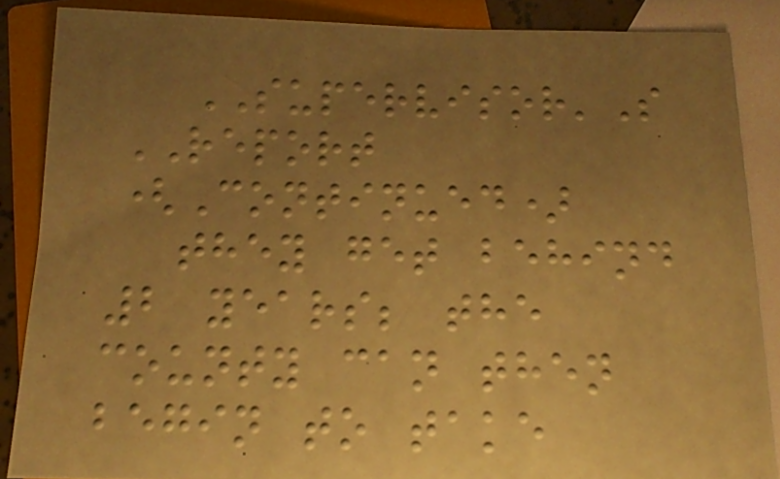SUPERVISOR'S
REPORT
(Continued)
they get behind
2 years; the
county can then
begin to take
